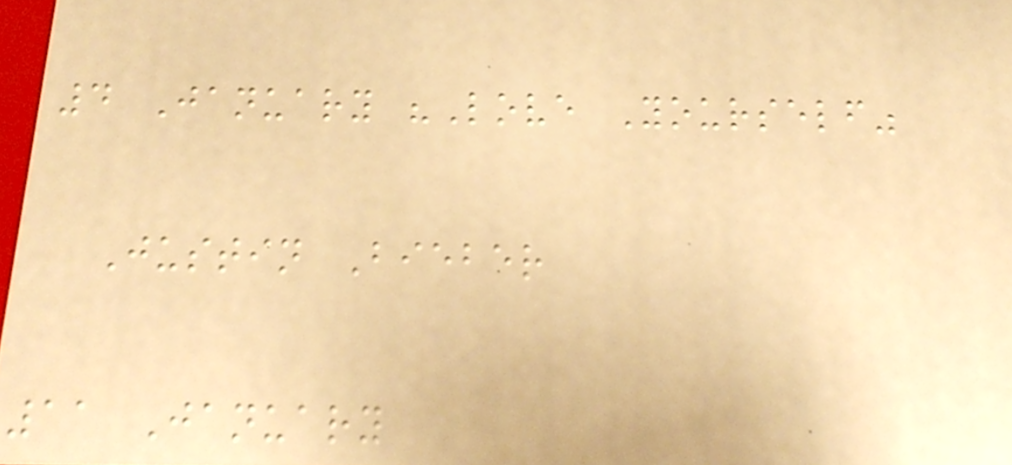4 January "Love Yourself"
Justin Bieber
11 January
